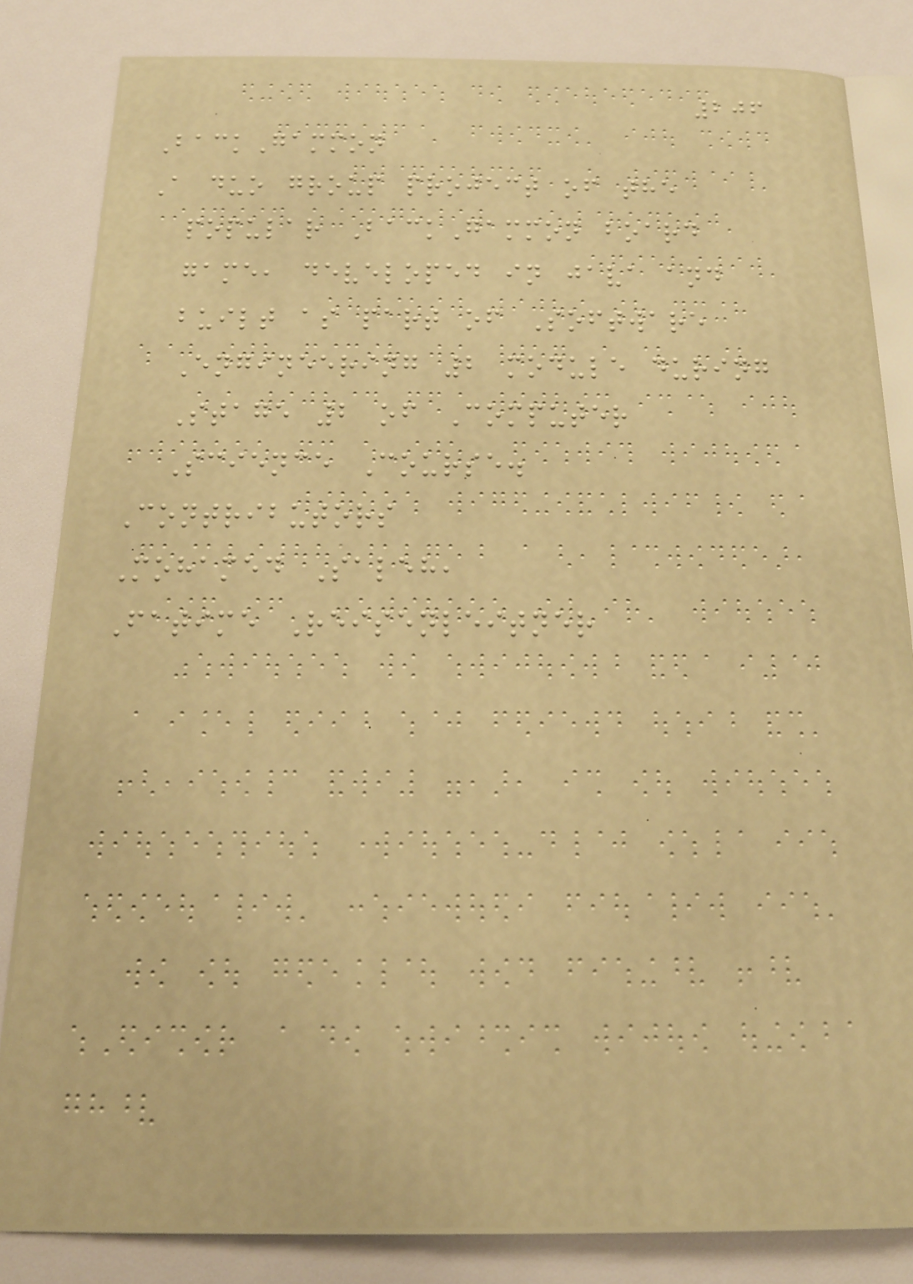206
BackGammon
A duo group project of the
popular BackGammon board
game, developed in java and
built as part of Software
Engineering 2 module during
Stage 2 of Computer
Science Course.
Contributors
Mohamed Saleh,
Fatime Reisenleitner
